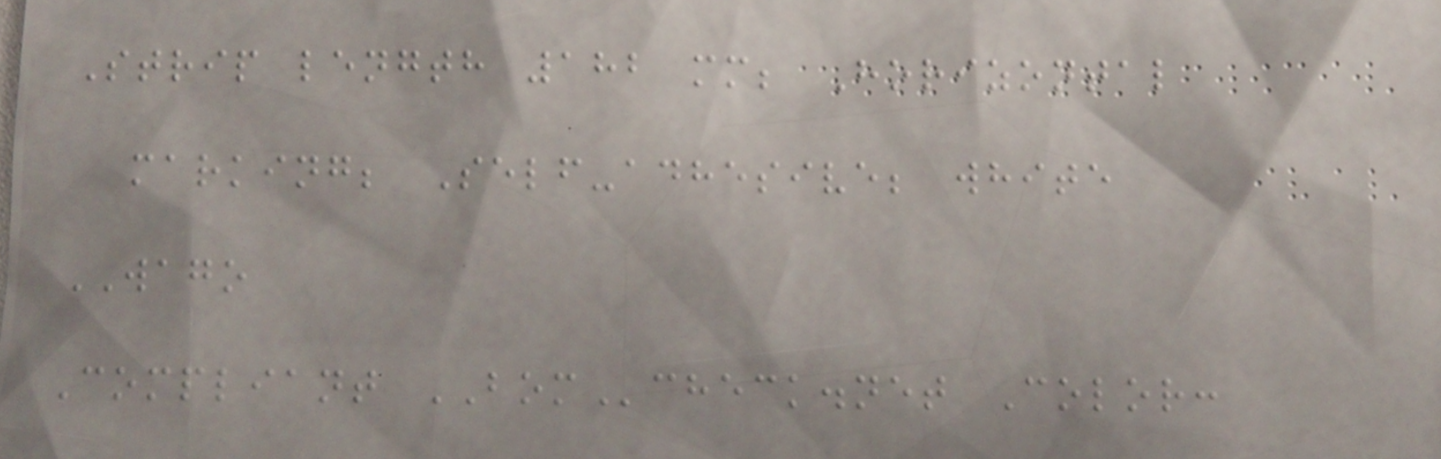Strip length 182 mm; Horizontal
marking; Self-adhesive; white
WAGO
Compliant BOMcheck.net Color:
